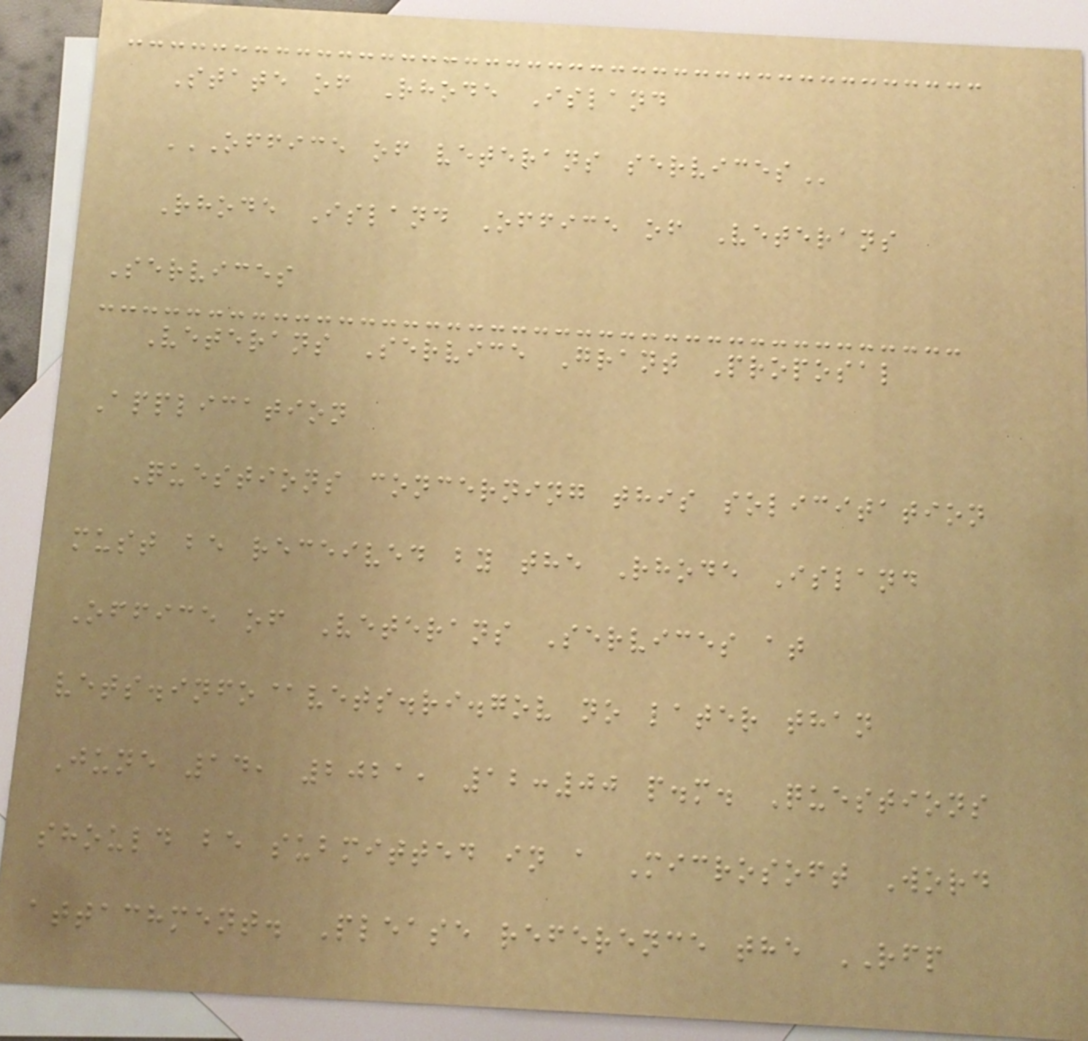State of Rhode Island
OFFICE OF VETERANS SERVICES
Rhode Island Office of Veterans
Services
Veterans Service Grant Proposal
Application
Questions concerning this solicitation
must be received by the Rhode Island
Office of Veterans Services at
vets.info@vets.ri.gov no later than
June 14, 2021, 12:00 p.m. Questions
should be submitted in a Microsoft Word
attachment. Please reference the RFP
